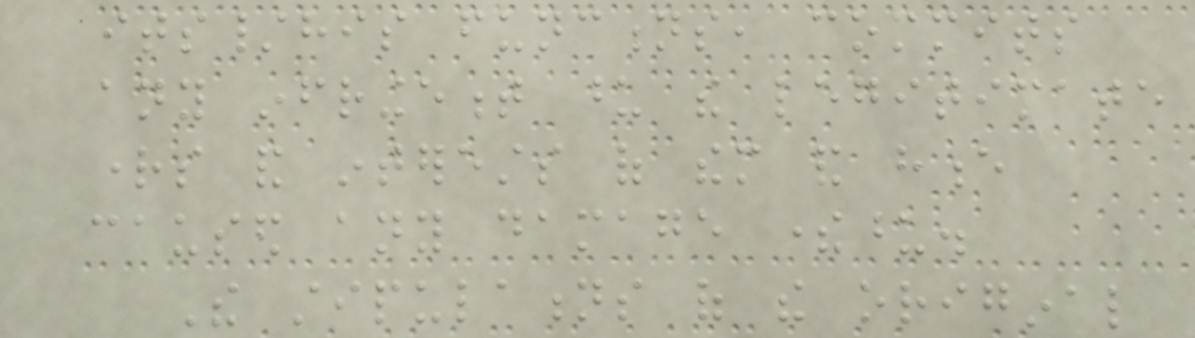its/his functions, commits
any infringement upon the legitimate
rights and interests of them and hence
caused any damage thereupon.
The stipulations of the original
